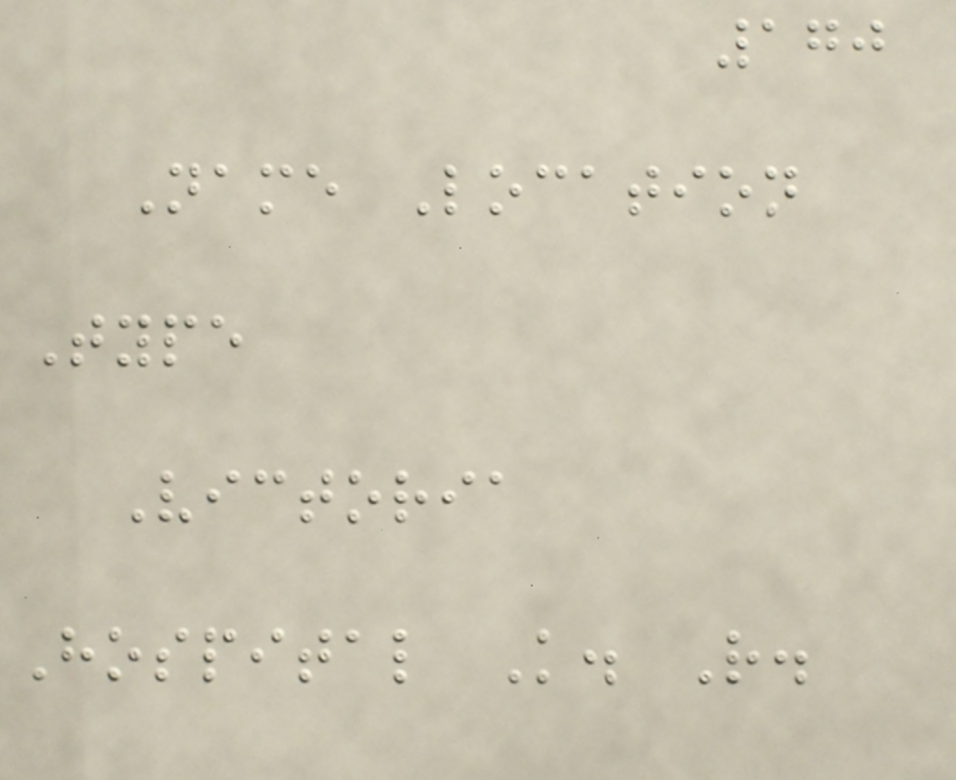170
Name Location
Type
Victoria
Hospital K. R.
